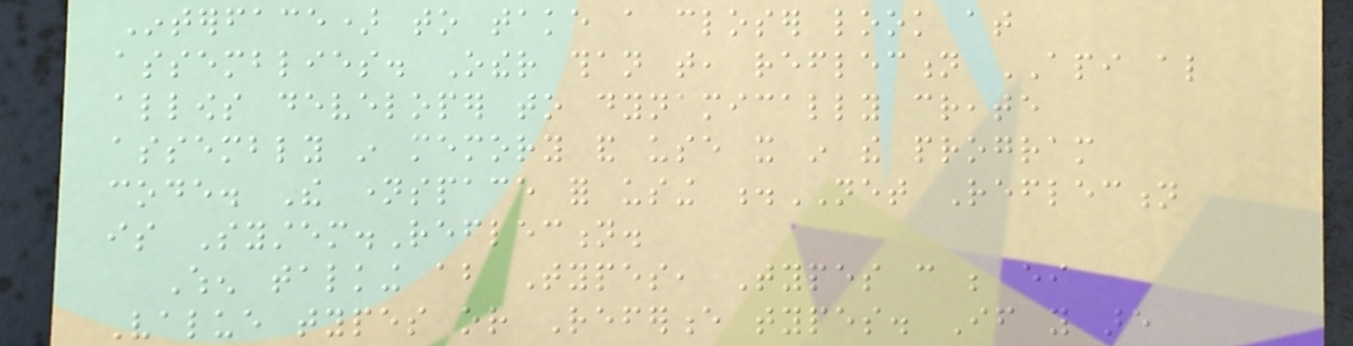Interface) to take a closer look at
assemblies. Other than that, reflection API also
allows developer to dynamically create
assembly in memory and use it in the program
code. The namespace for using .NET Reflection
is System.Reflection.
When talking about Types, Types can be either
Value types or Reference types. If you are
